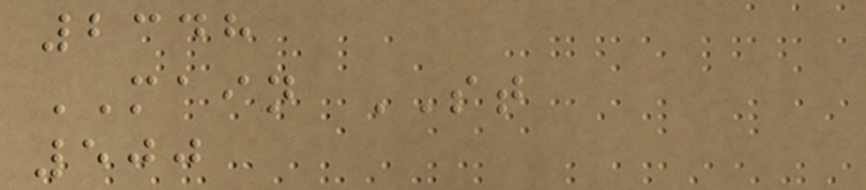2348
MAIN ST
500
